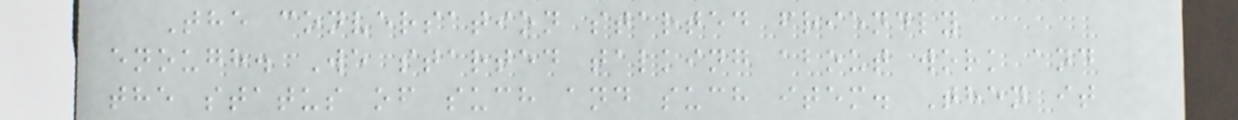The conversation started friendly
enough. We started talking about work and
the status of such and such item. Then it
